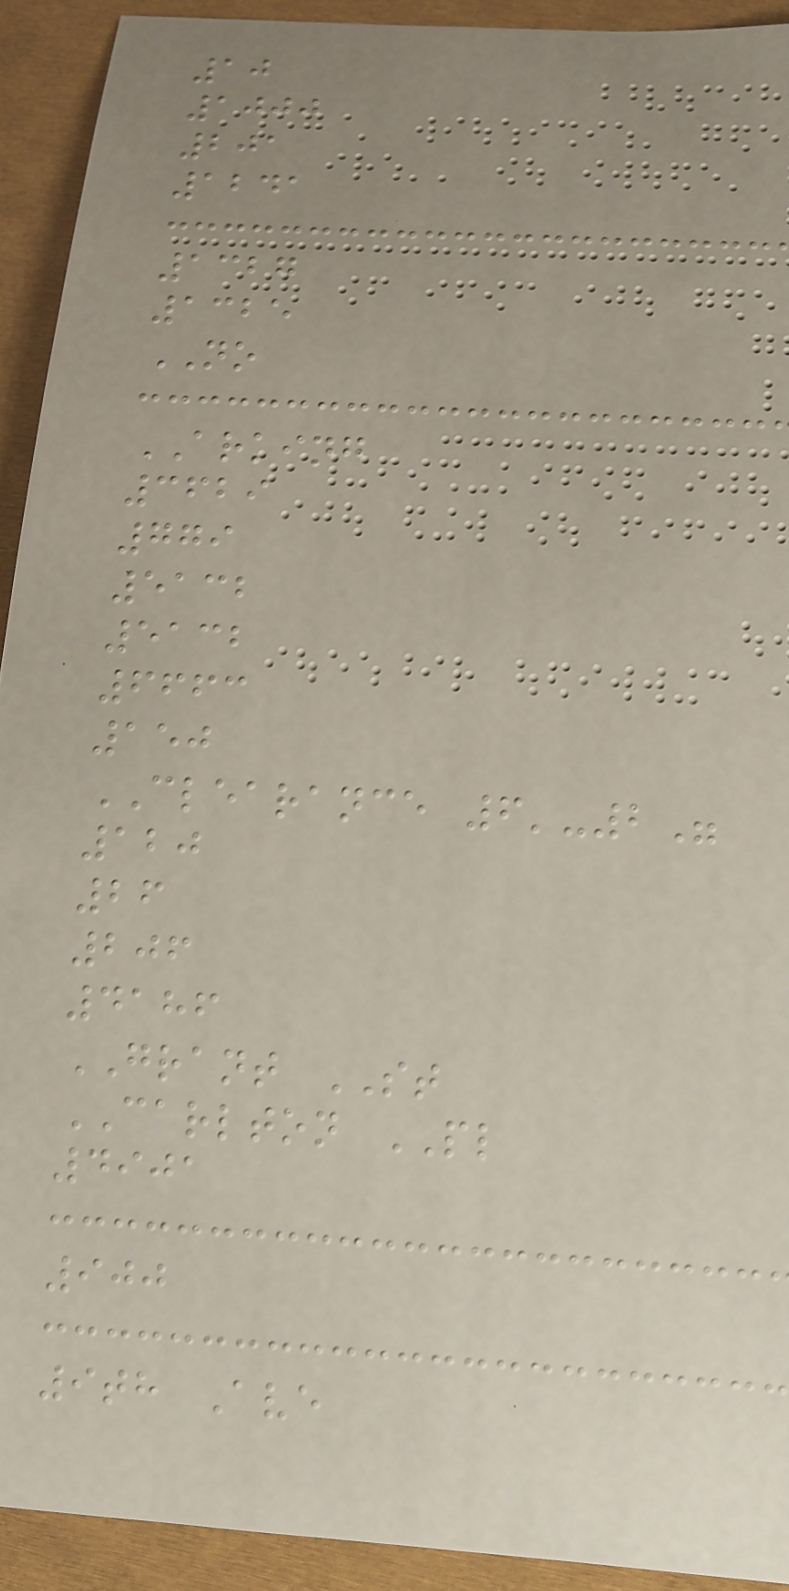10
1000
201
1241
1327
1325
NO
ARKING
3629
779
5132
5132
6663
150
CLEARANCE 6'-2"
120
26
206
4186
GRANT ST
CARLTON PL
4901
900
9th Ave
